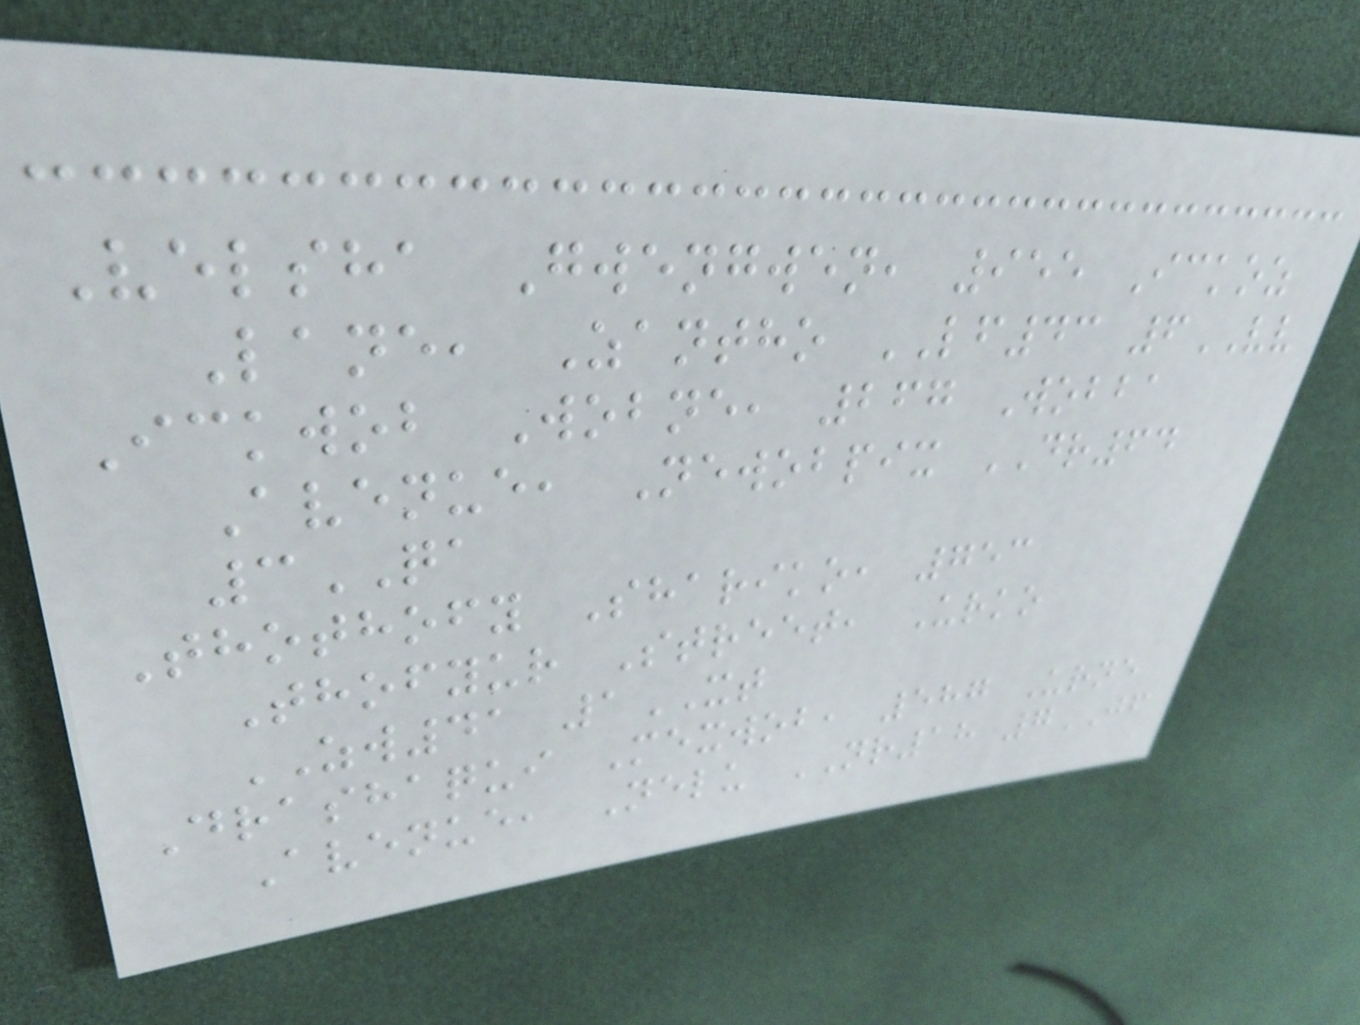Velsha Gwengwen, 955 Ickoz
Lane, Zantho LF43 6VV
Ickwob Wobne, 267 Wobba
Avenue, Newobpix DR64
3QA
Thothofy Shariko, 753
Thofyur Street, Urko
ZW41 1XT
Drashaqui Mexwob, 587 Urne
Avenue, Nelu NR18 7JF
